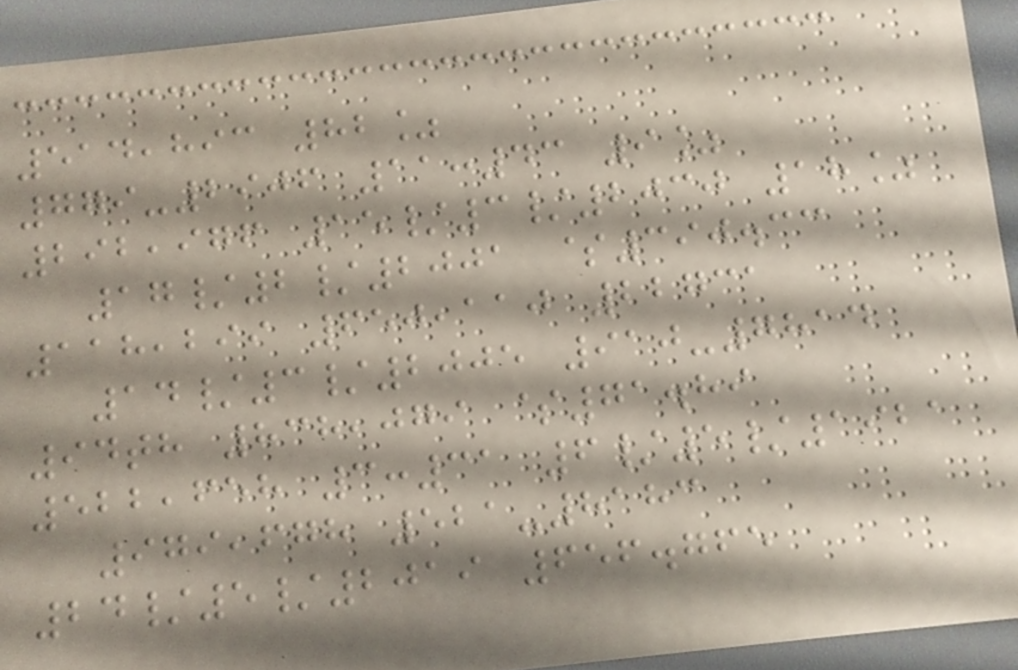514,893 82%
779-2906 11:43 9%
292,976 15/3/2030 18%
17/2/2001 $390.33
118,299 650,110 22731
14/3/2005 910-7814
94th 838,079 $71.89
522,658 3:31 6/5/1921
979,678 521-8183
24/5/2019 656.765
